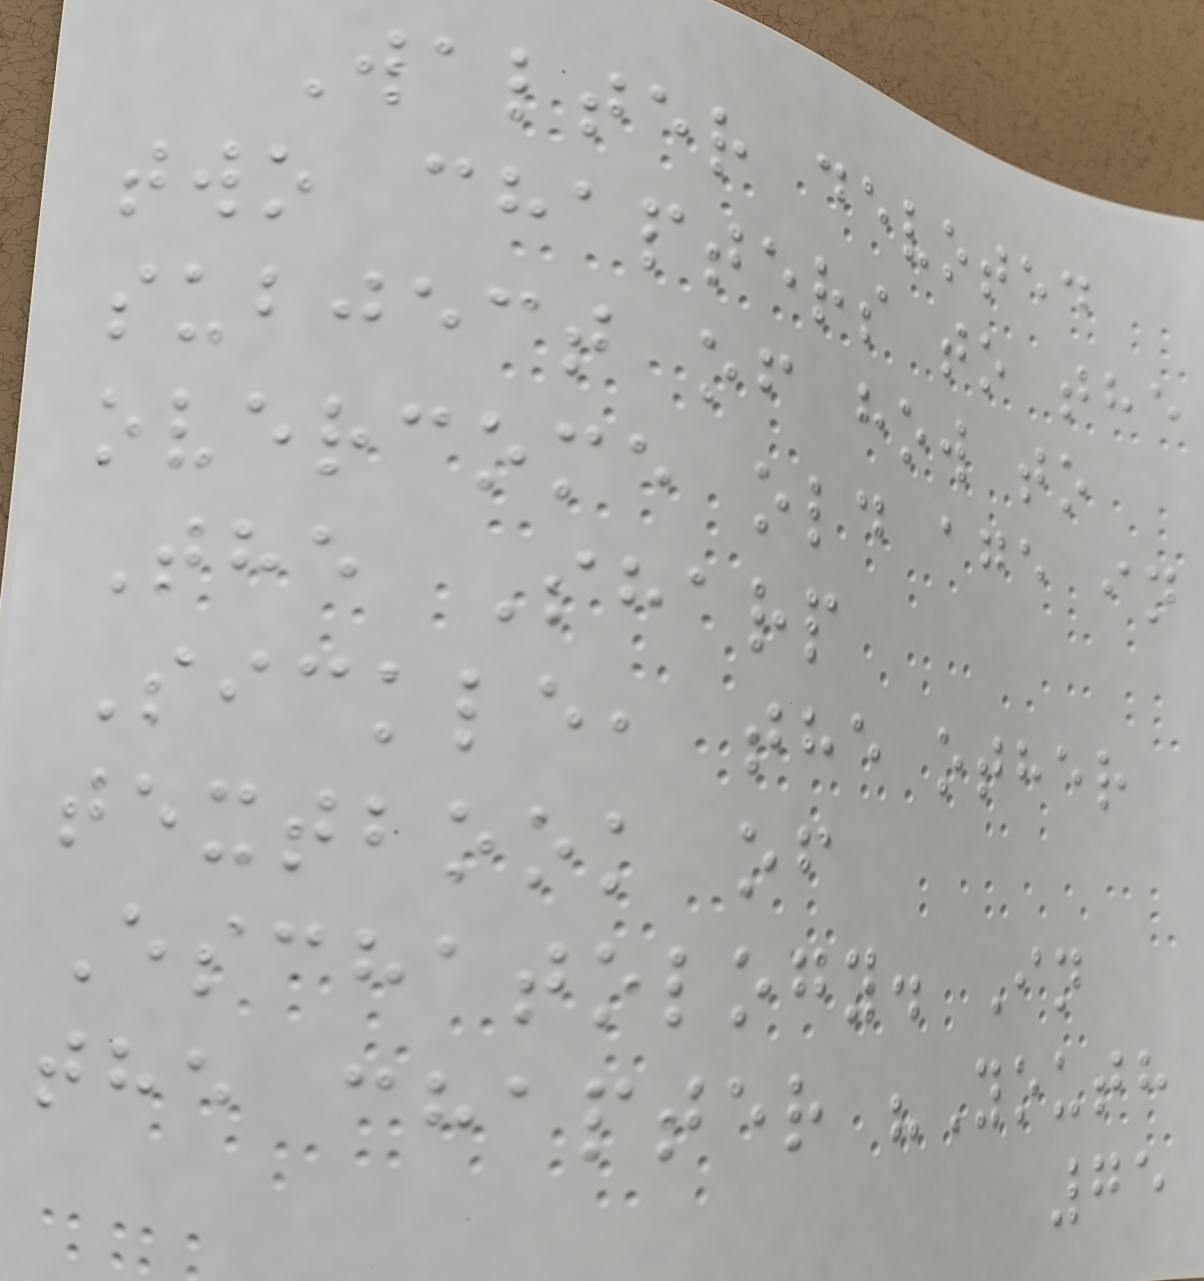Walter devoted
two chapters to the
subject of how to
overcome old age in
The Sharp
Sickle, the other
textbook of
Eschatology. In
the chapter "Youth
75
